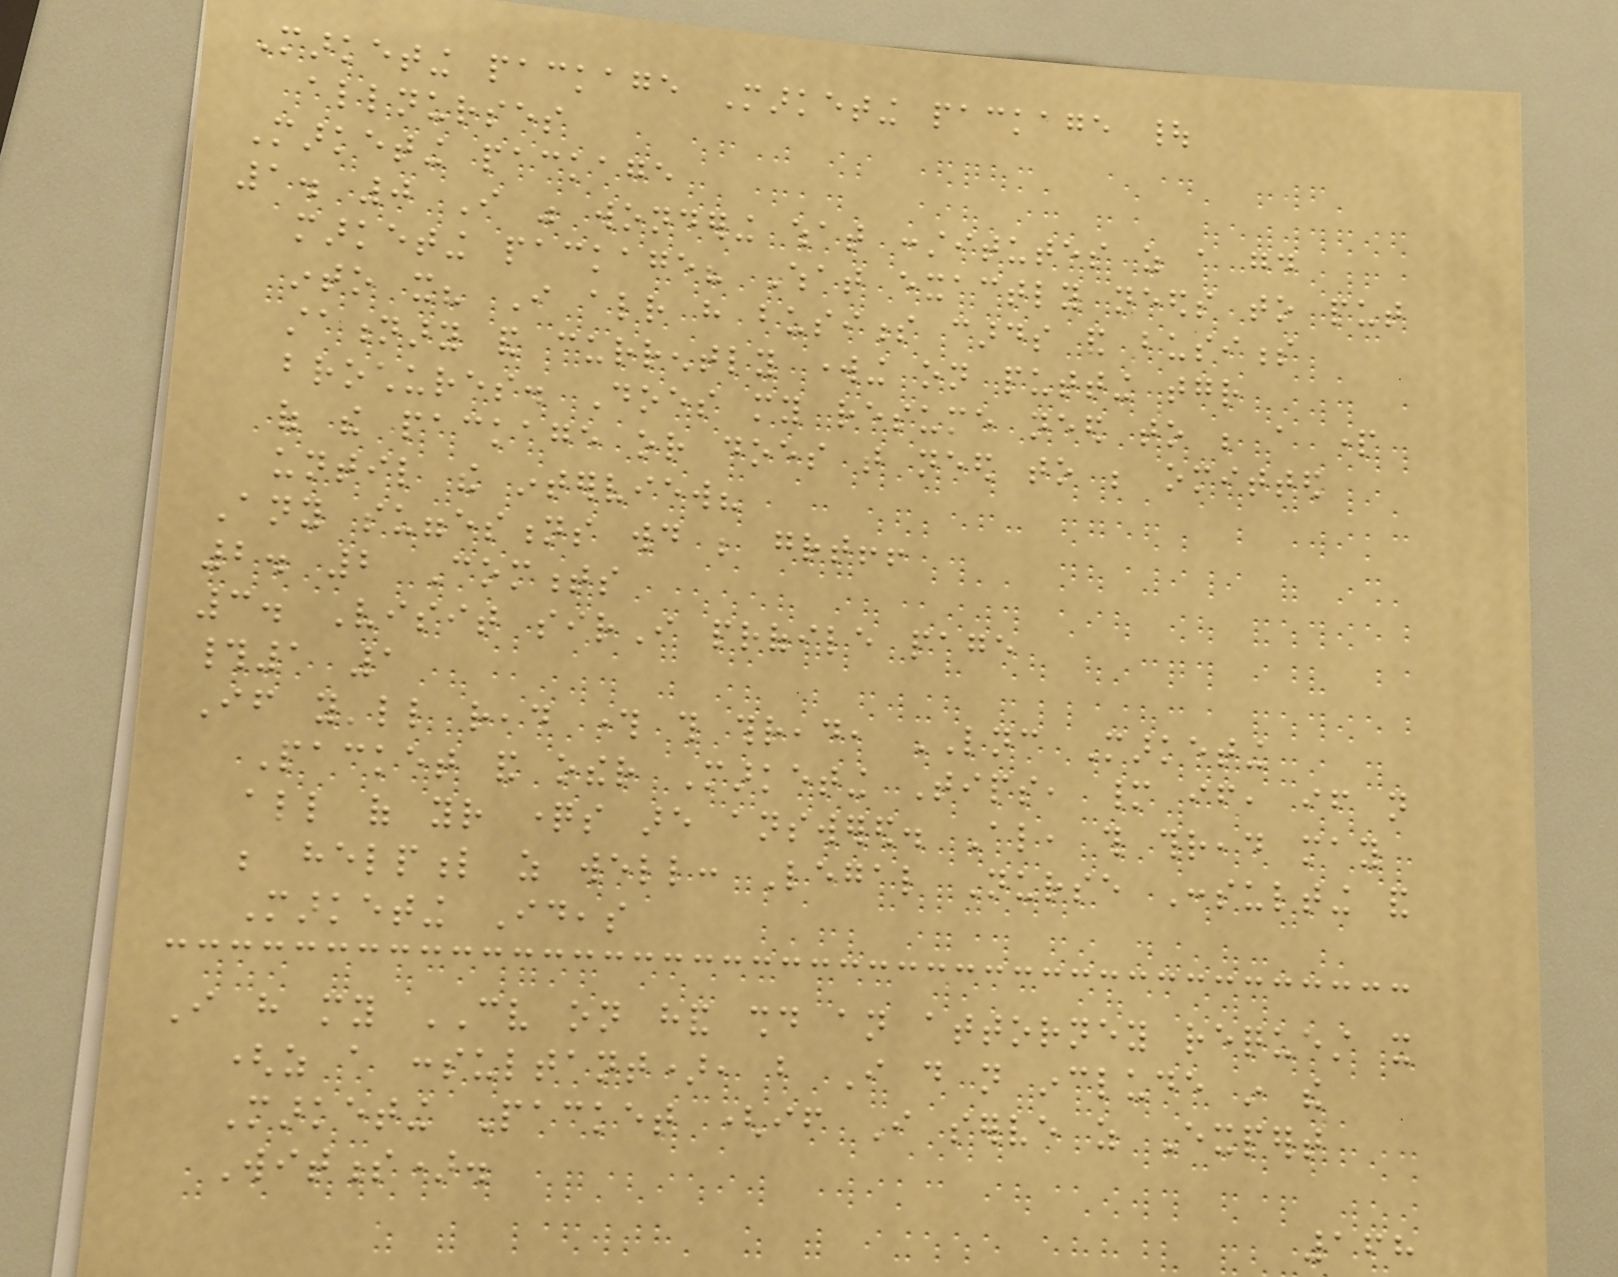Marketing package Marketing package |
allnurses
Marketing package
1. 0 I was wondering what constitutes as a good
marketing package? What exactly needs to put
into it? I already have business cards and business
stationary and currently working on putting together
brochures. Does my resume need to be a part
of the package or does that need to be omitted
until the interview?
Any suggestions would be great!!
2. 2 Comments
3. Visit sirI profile page
#1 1
If you'll read through this thread, LNC Marketing
Packet and other Marketing Tips, many if, if not
all of your questions are answered. Also, this thread may
be helpful as well: Legal Nurse Consulting and
Marketing Ideas
I have my CV on hand should an attorney request it
(as a consultant), but I do not include in the
Marketing Packet (if I serve as Expert
Witness).
168
